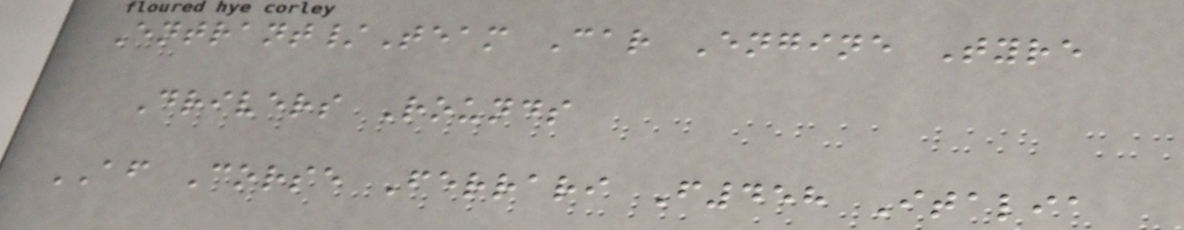Entrant/Team Car Engine Tyre
Drivers Rounds
AF Corse Ferrari F458 Italia
